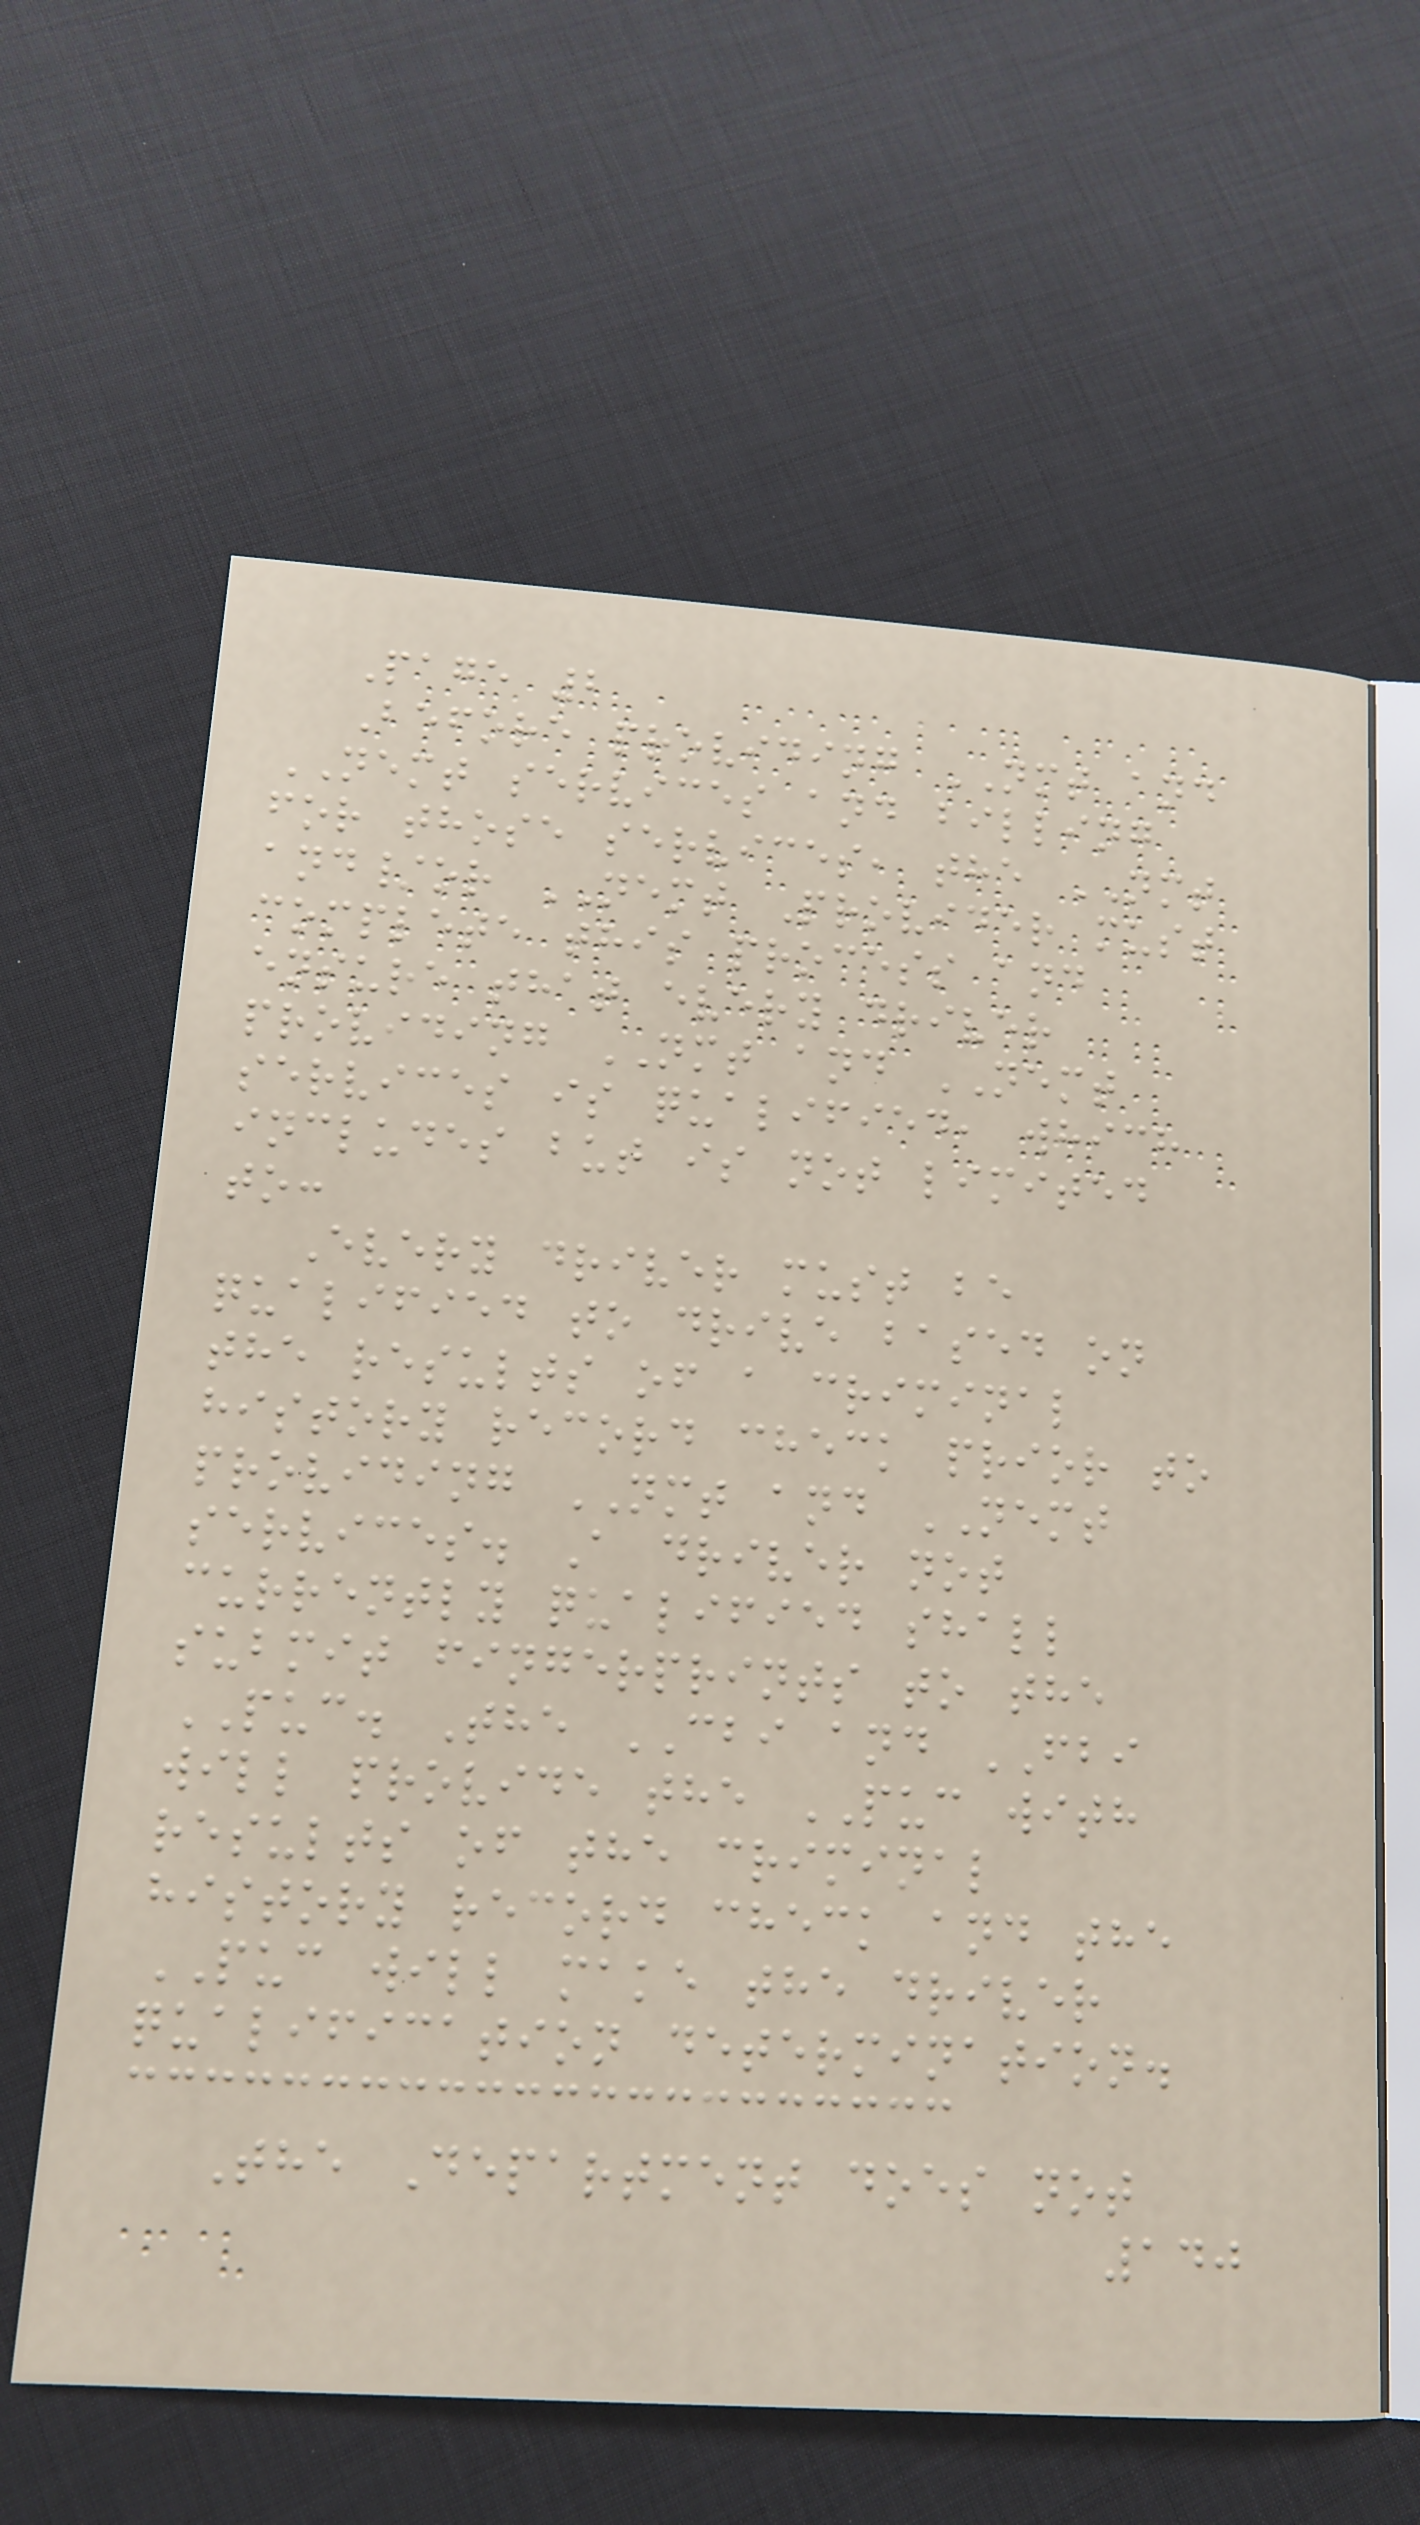Page 2
Before providing NMT and
NEMT services and billing
for those services, the NMT
and/or NEMT Provider must
complete this process and
ensure that every driver
providing NMT and NEMT
services is qualified, which
includes but is not limited
to:
Every driver must be
qualified to drive based on
the results of a criminal
history record check prior to
providing NMT and NEMT
services. A driver not
currently qualified shall
submit fingerprints to the
PUC. The CBI and FBI
will provide the PUC with
results of the criminal
history record check and the
PUC will make the driver
qualification determination.
The Department does not
140
